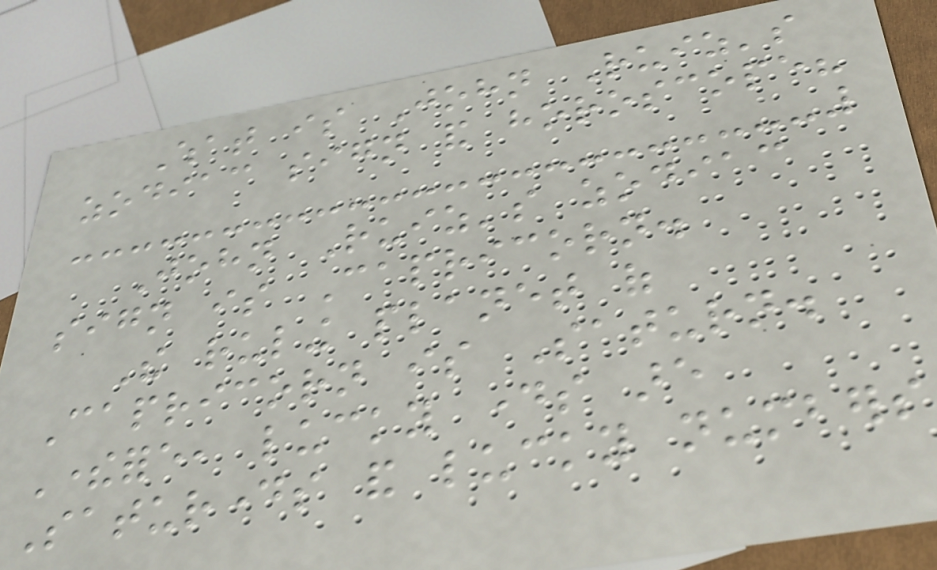What is John Ruiz's
zodiac sign and horoscope?
John Ruiz's zodiac
sign is Capricorn.
The ruling planet of
Capricorn is Saturn.
Therefore, lucky days are
Saturdays and lucky numbers
